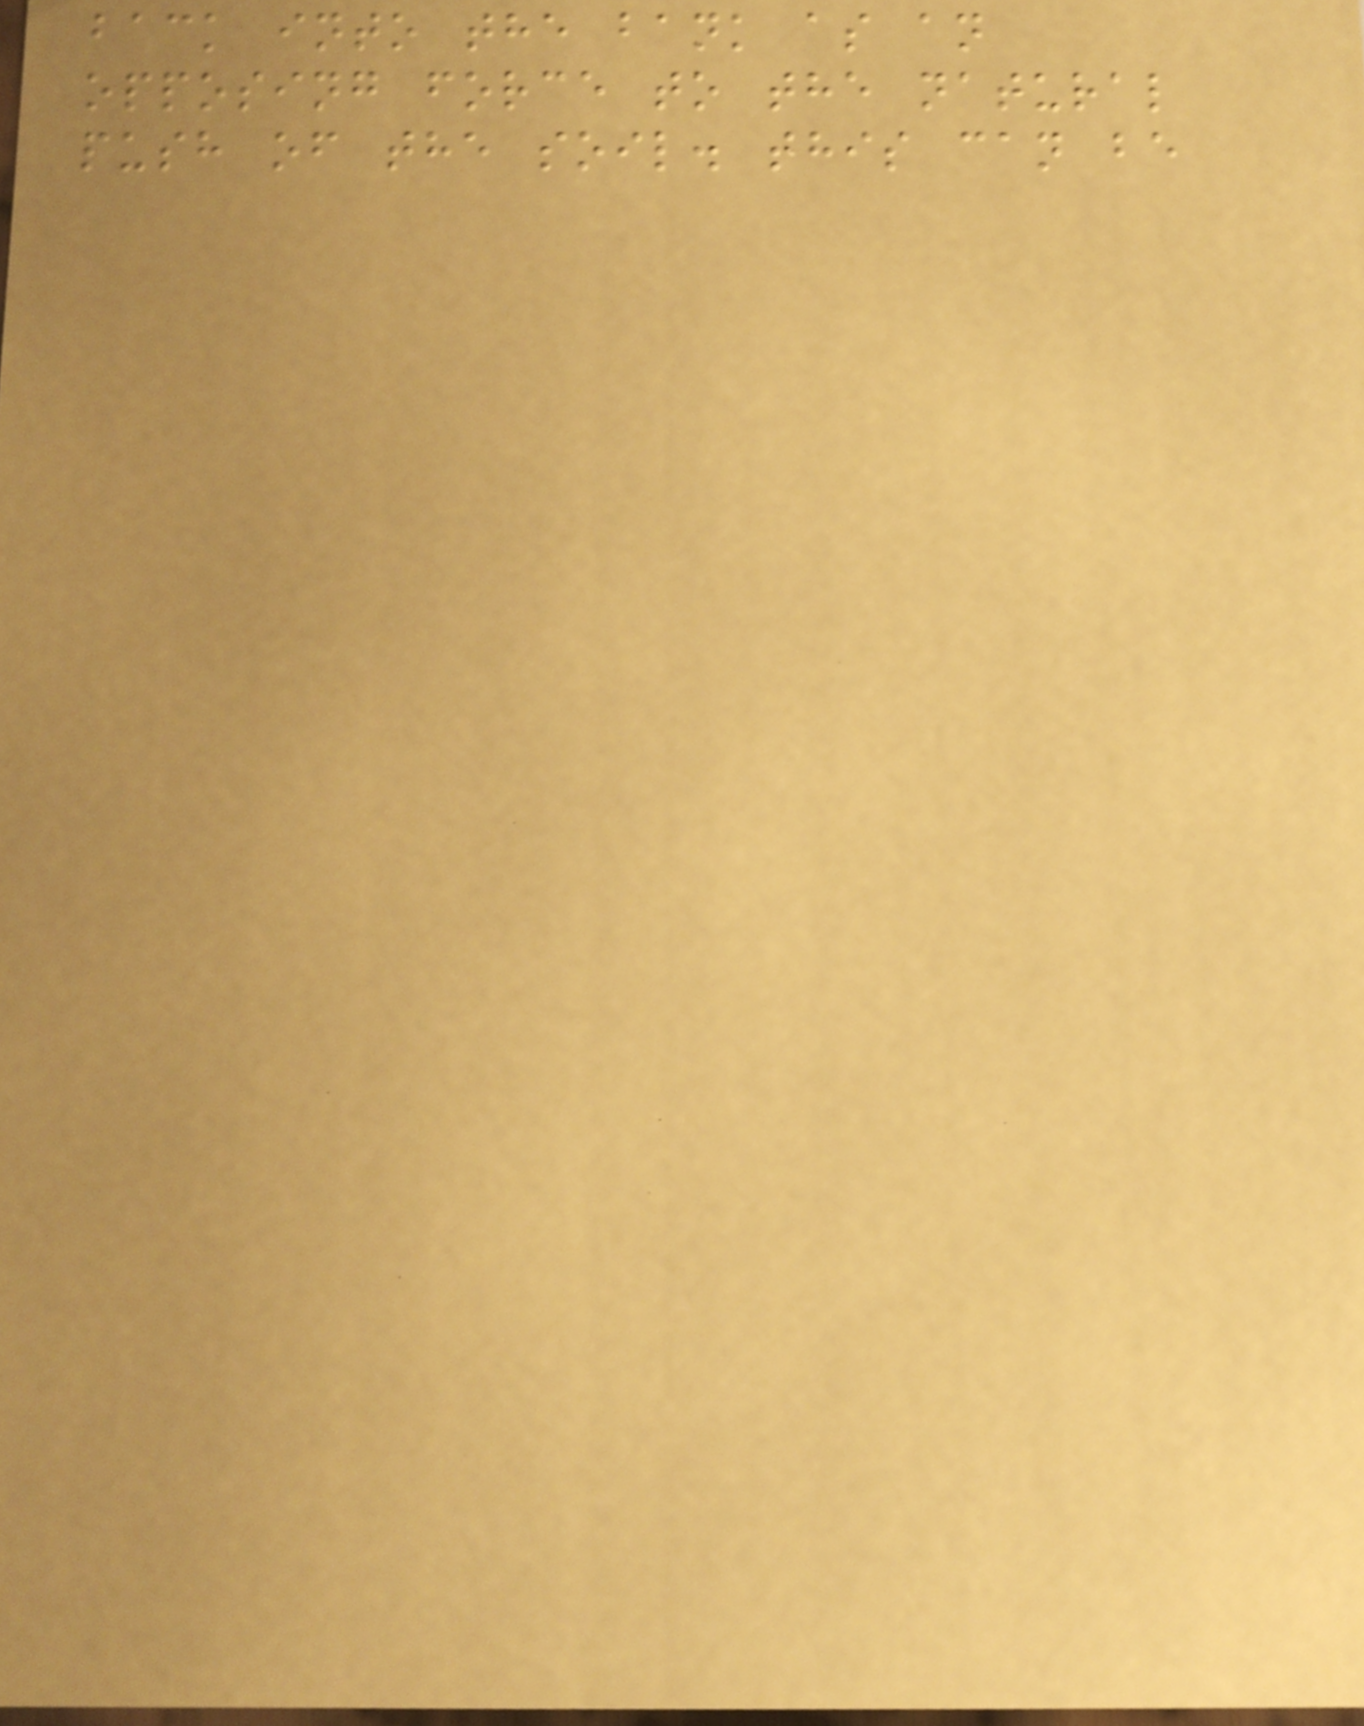back into the bank as an
opposing force to the natural
push of the soil. this can be
